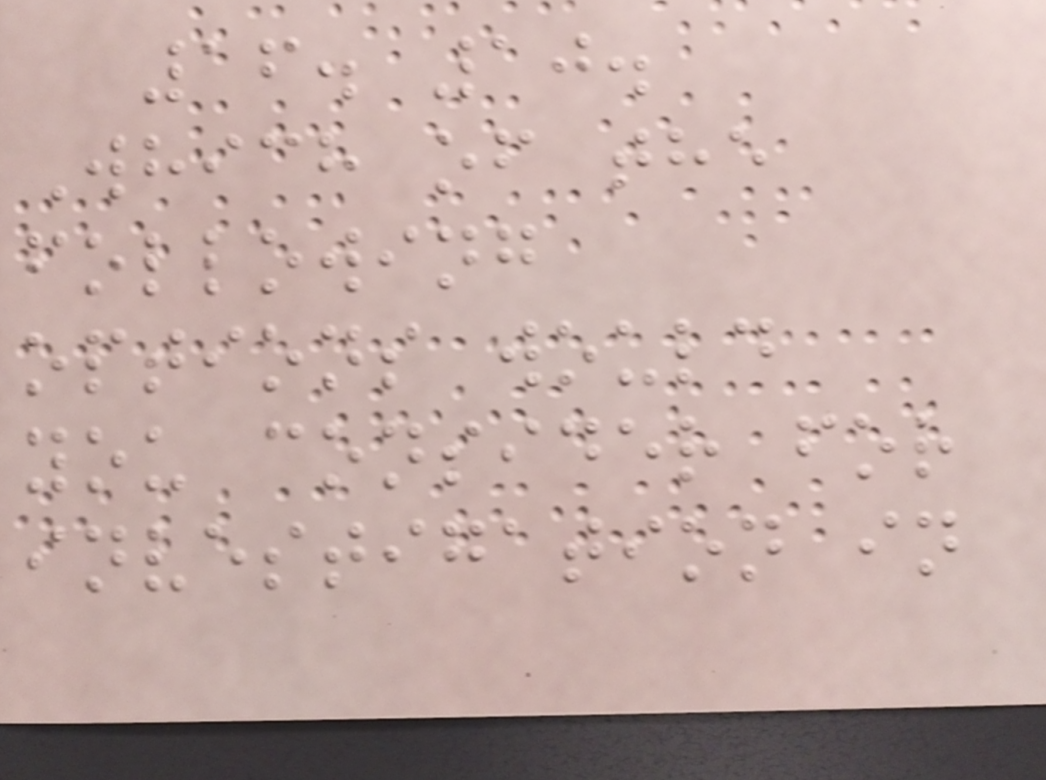16. 10.
Which of the
following
options would
you consider for
investigation in
